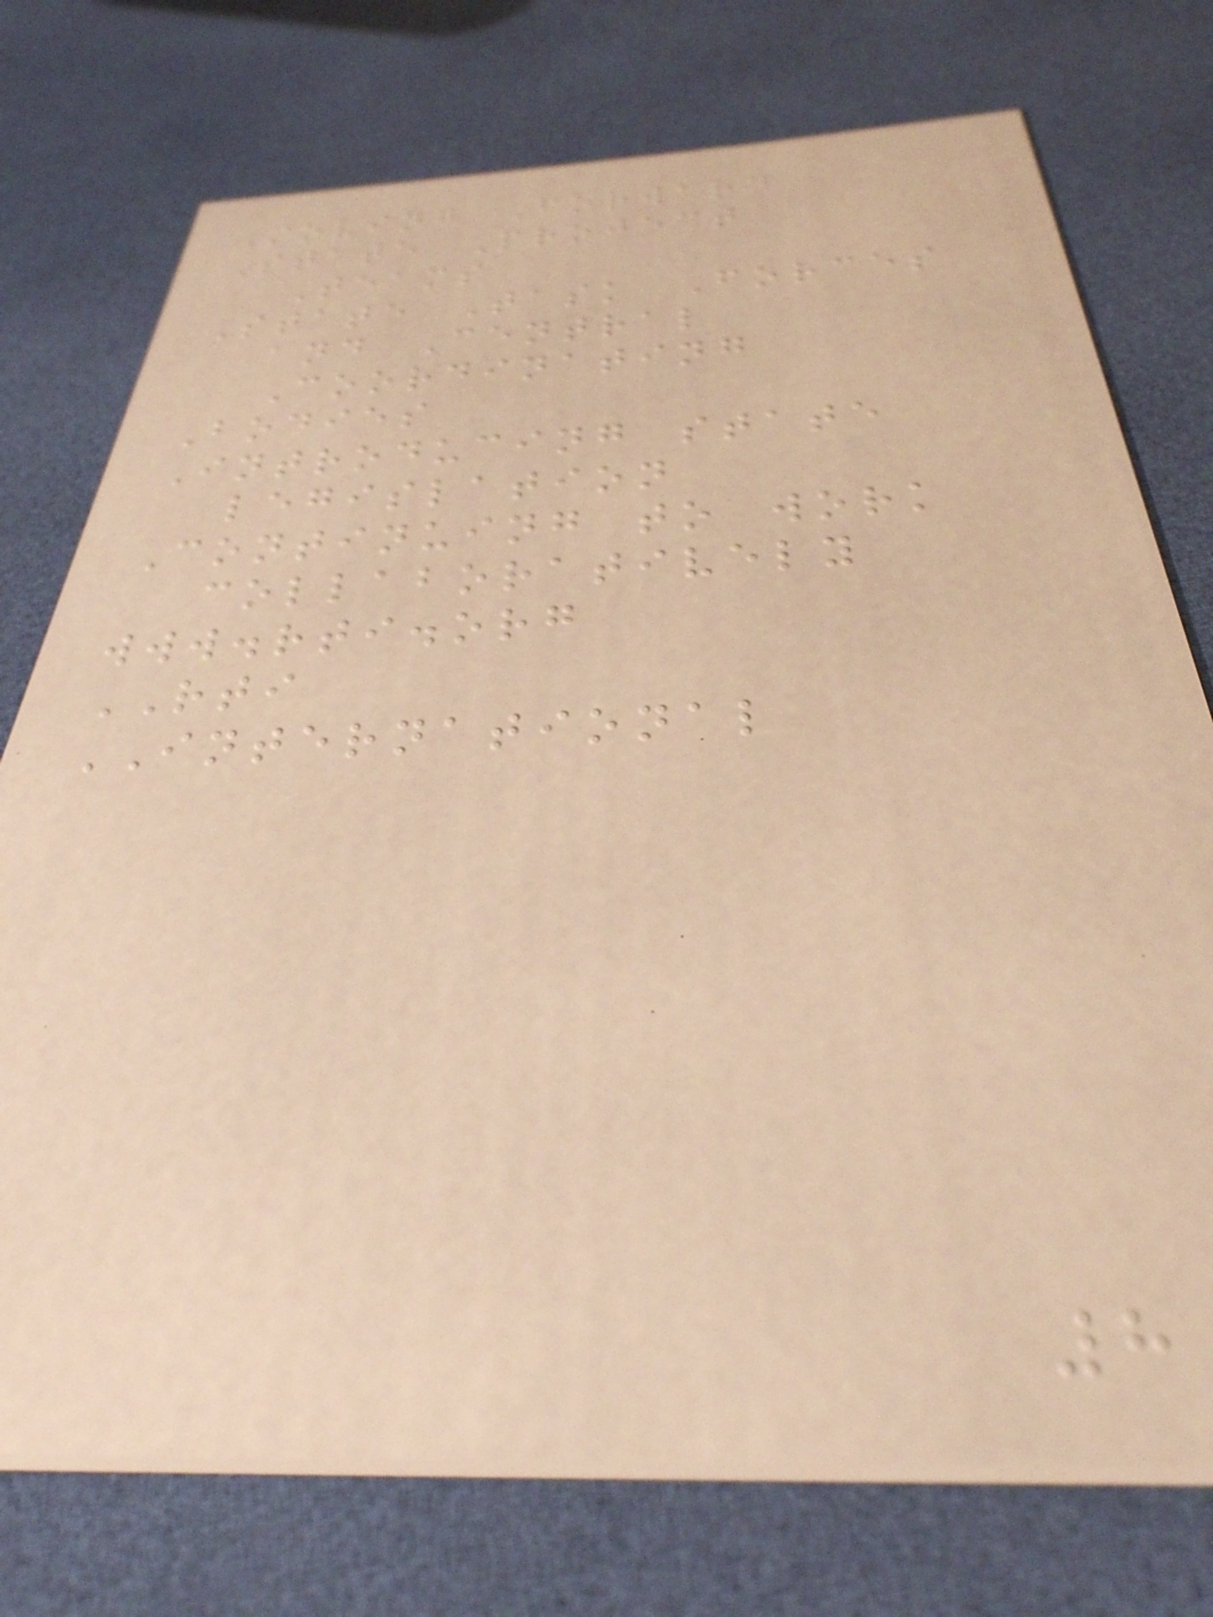Moving Forward
State Project
Teams
State Task Forces
and Central
Coordinating
Bodies
Introducing state
legislation
Continuing to work
collaboratively
www.rti.org
RTI
INTERNATIONAL
8
